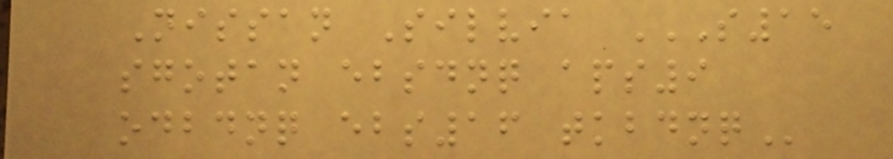Nissan Silvia S15
SGOTAN EBSDNQ APS9
ODBDNQ EBS16 TKBDNQ
